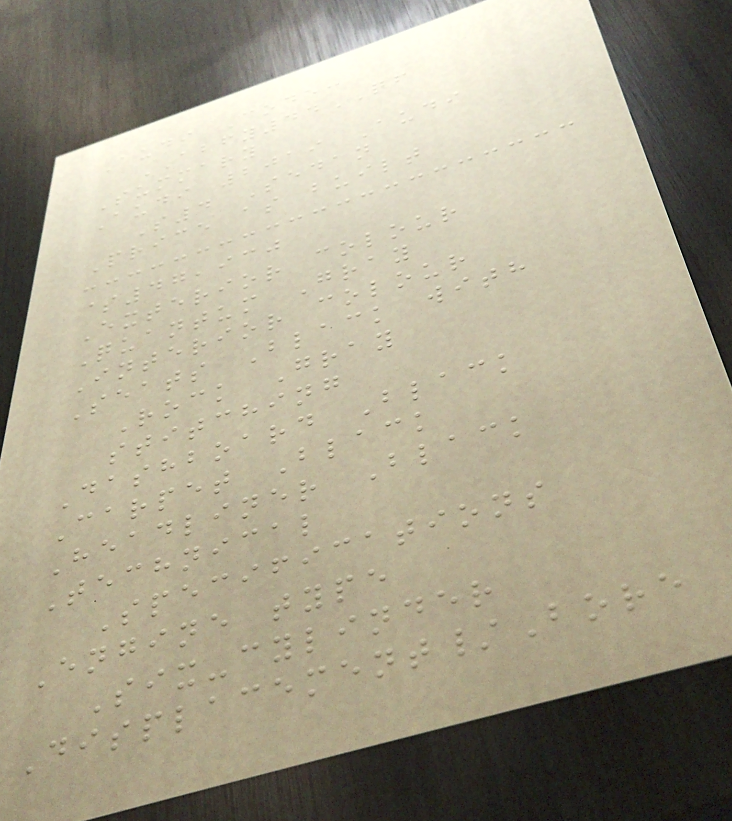Audi Code:
ABFY44QF
Summary
Audi 2019 Audi
S4 Sedan
Price as built
$47,930
Exterior colour
Quantum Gray
Interior colour
Seats Black with
Rock Gray
stitching
Dashboard Black
Carpet Black
Headliner Black
Technical
Specifications
Engine type
Six-cylinder
Displacement/Bore
